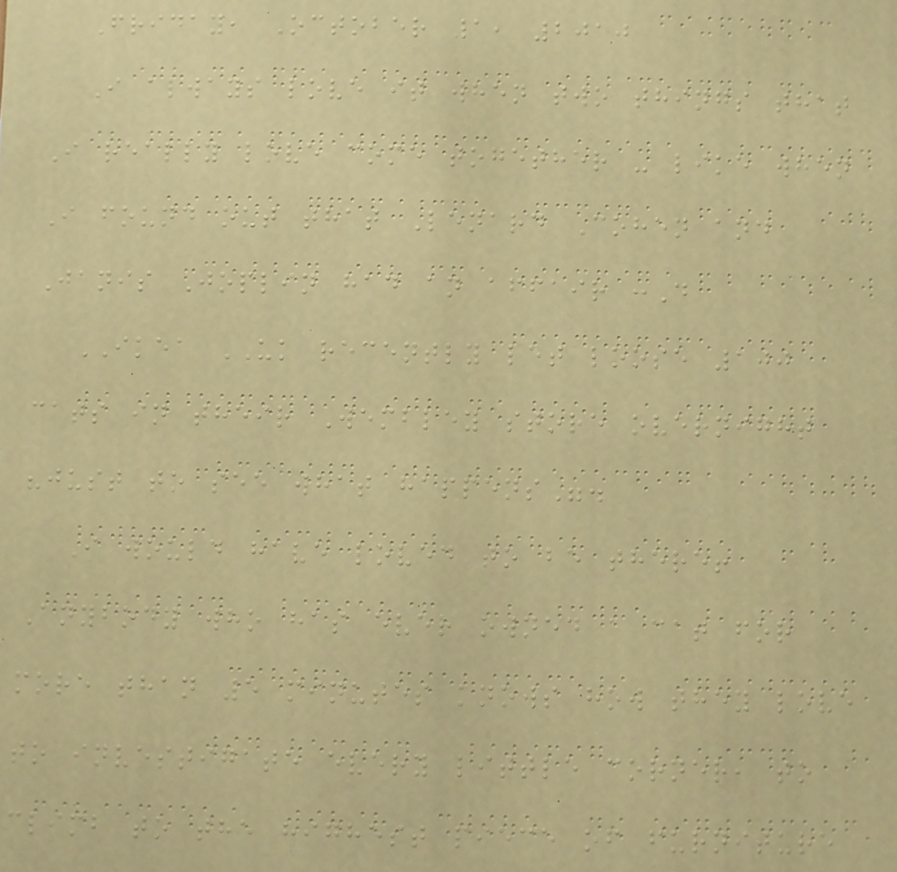Friday, October 1, 2010
I always love it when two things that
I really love come together - like when
I found out that Lenard Cohen and
Janis Joplin had an affair :D
IKEA UK recently let loose 100
cats in their Wembley store overnight
"just to see what happens".
I would have loved to be there!
Anybody who has ever owned a cat for
more than 5 minutes knows how they love
to investigate every little corner, to
climb to the highest piece of furniture
